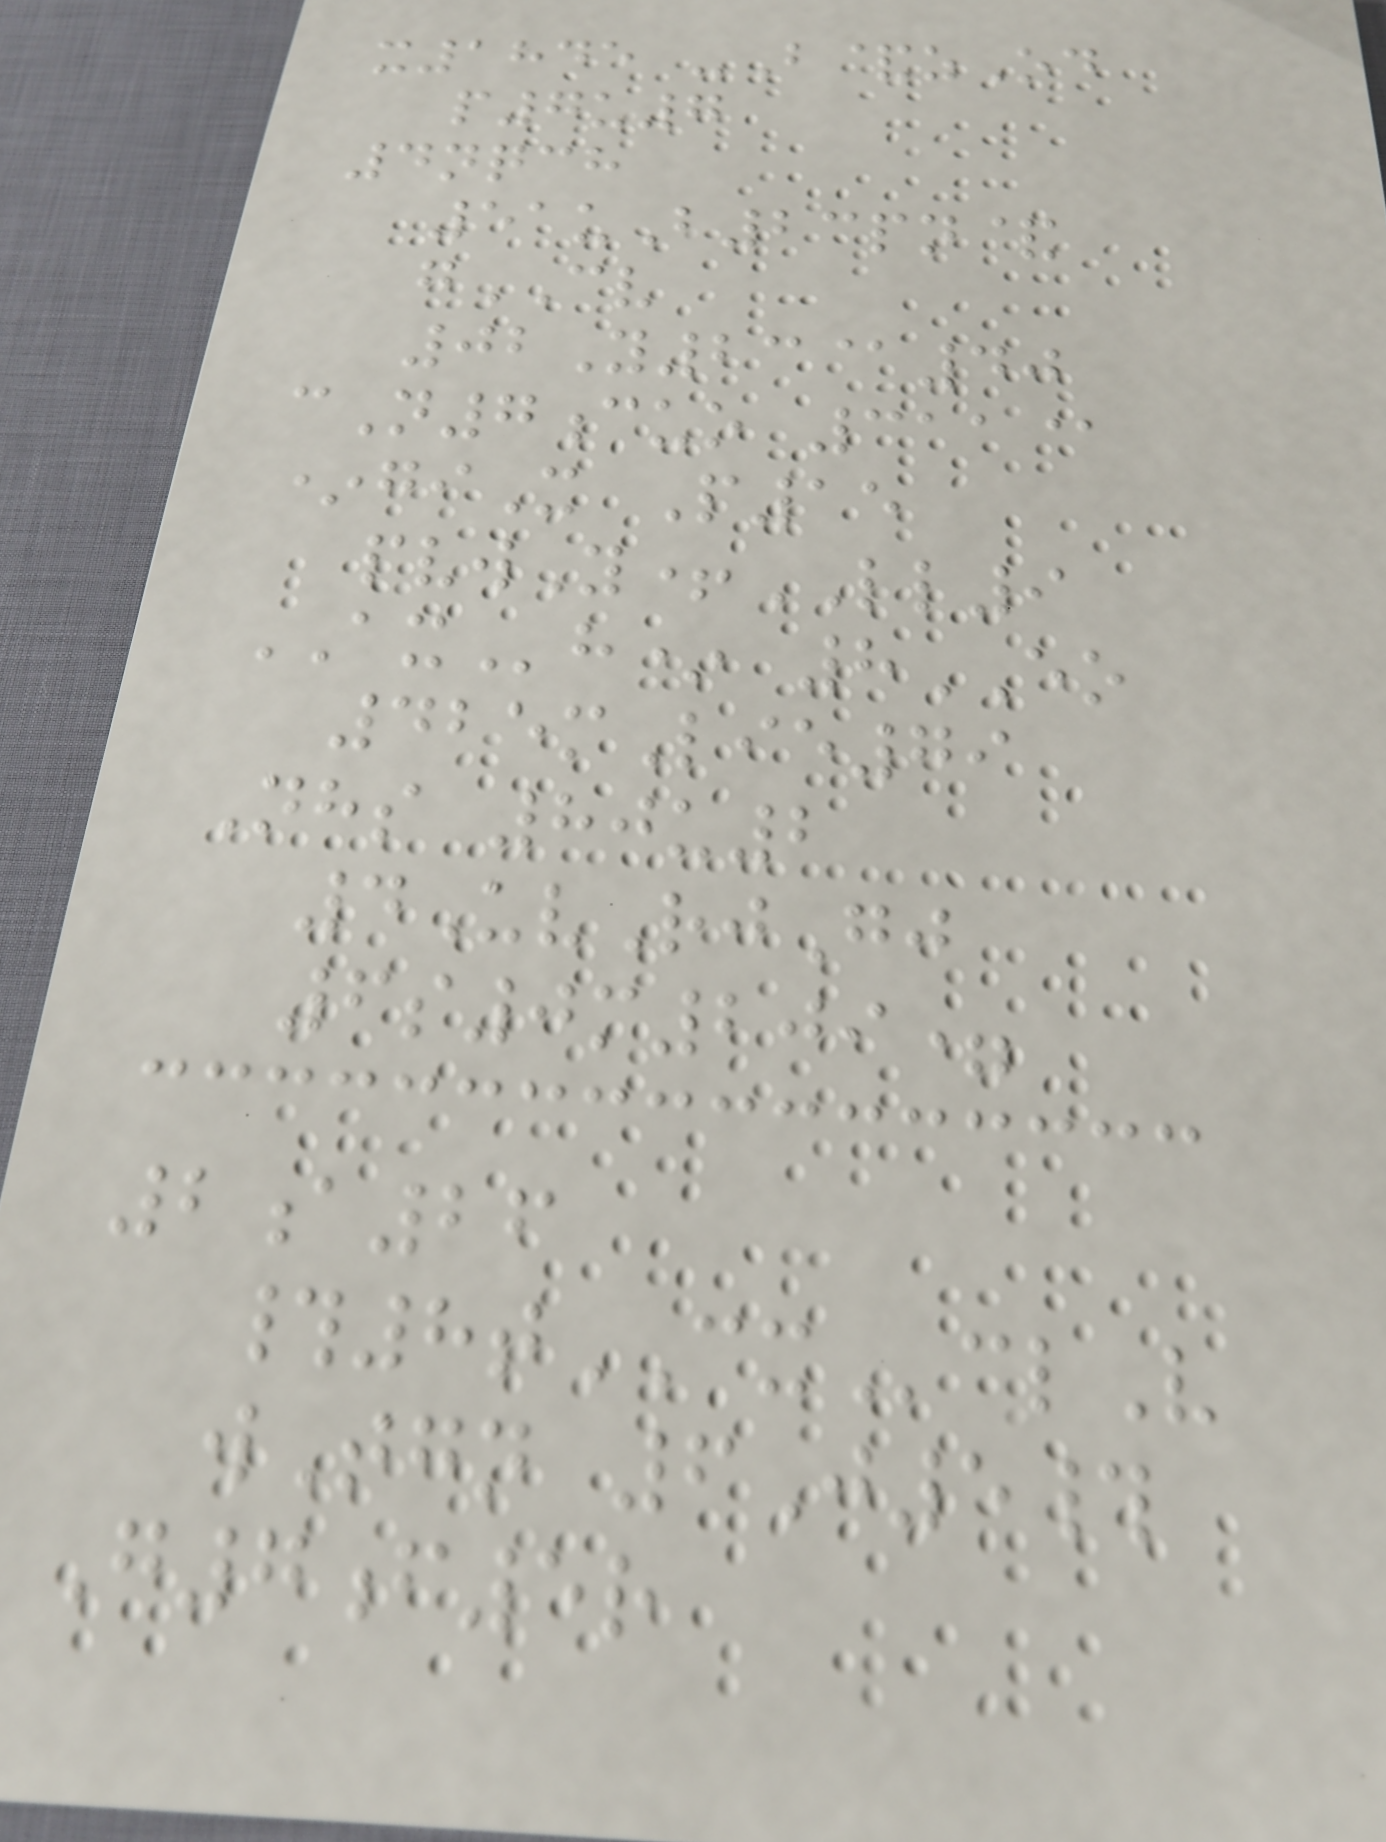x1845 -B&zOd
p7u7
4nqch
51uB23pn&
gCV
02Y23@40
cN7cuo 311@
*giX P15
pvwY+LL9
AXh* 8EO
425mLie79
Nhs 80u2
4UvRjGj
6s0m209=
2a26
#8tCXclV
wTgn 6J5#
G7f5r
